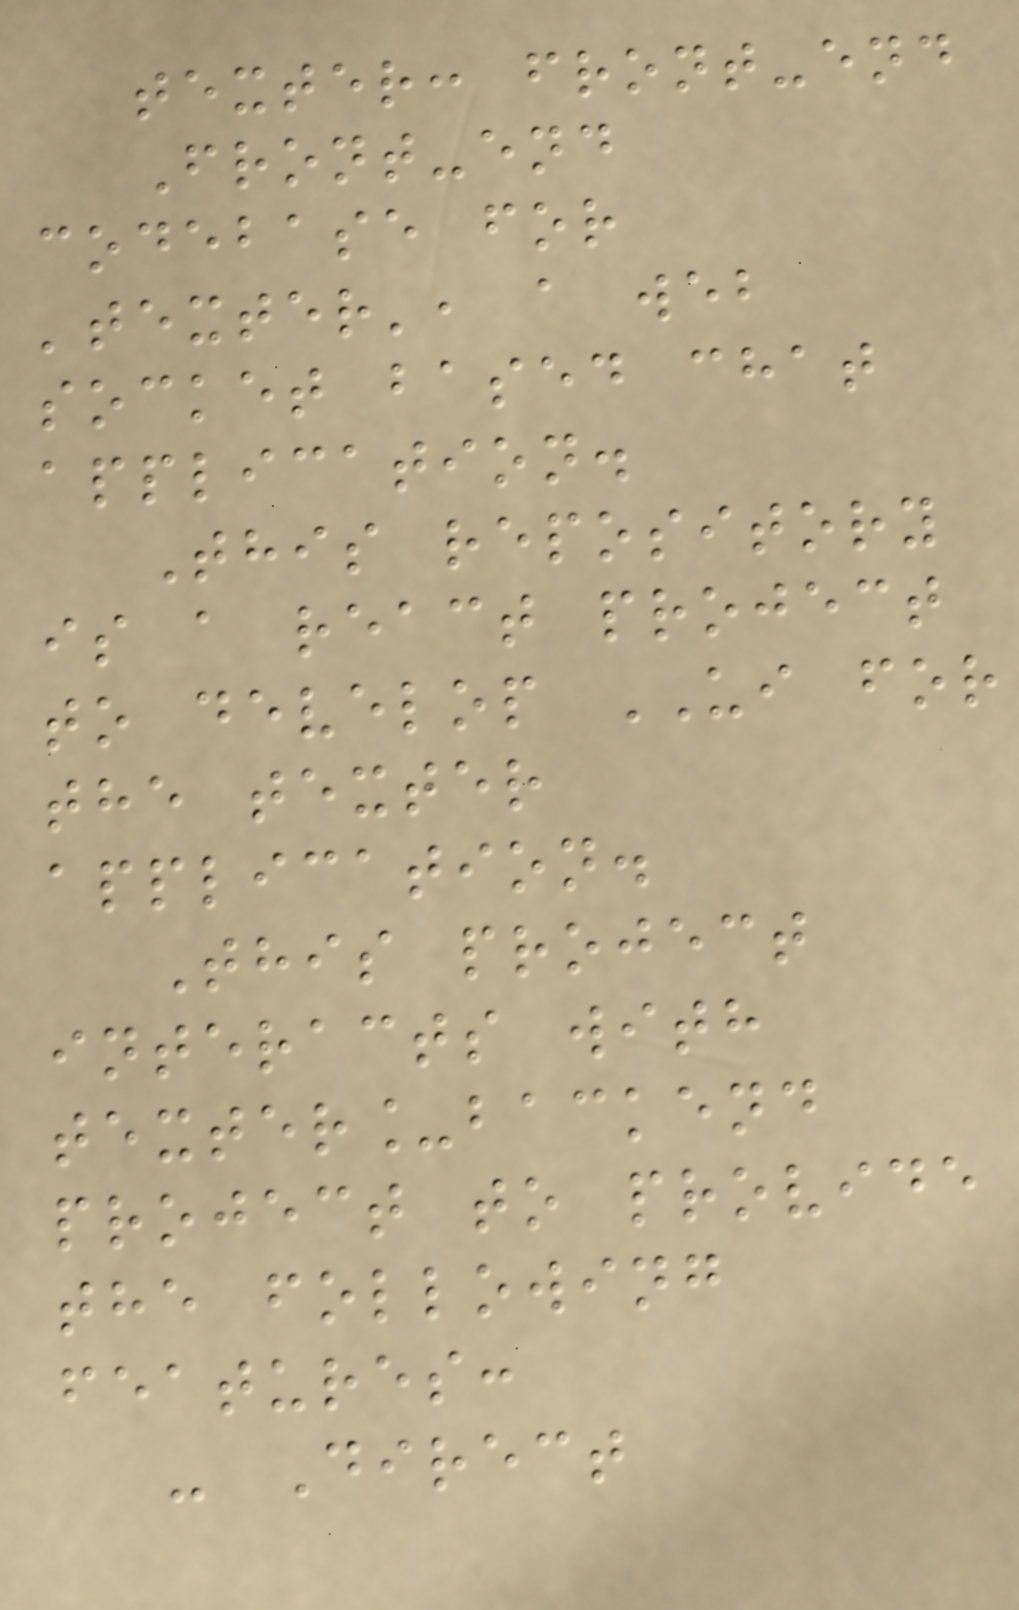texter: front-end
Front-end
codebase for
'texter', a web
socket based chat
application.
This repository
is a react project
to develop UI for
the texter
application.
This project
interacts with
texter_backend
project to provide
the following
features:
- Direct
